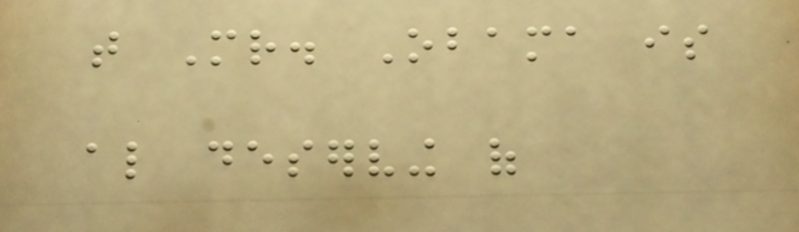that Mr. Obama is
also deserving of
